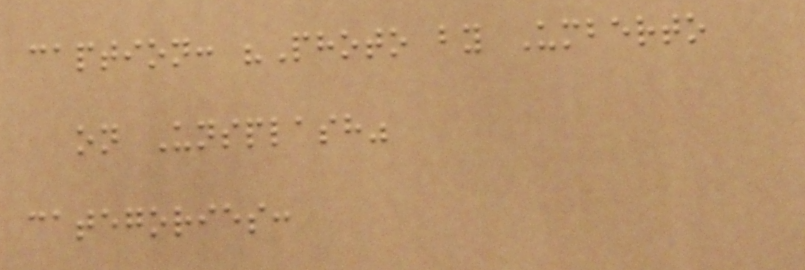caption: "Photo by Umberto
on Unsplash"
categories:
